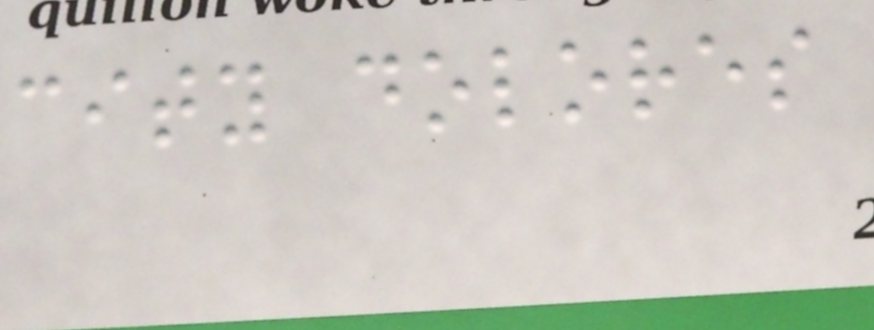city dolores
